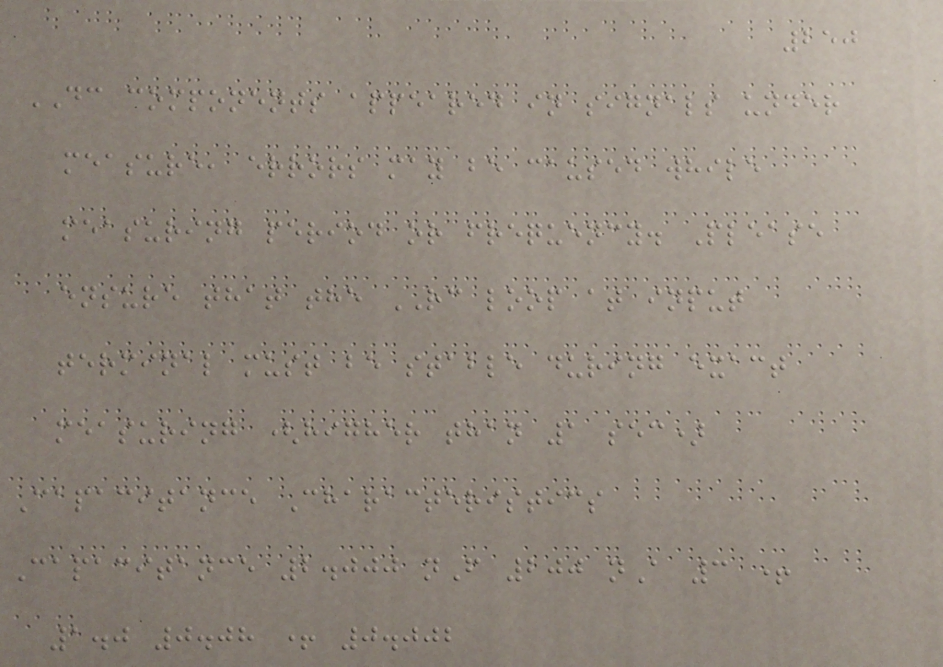250
DC components appeared in signals under
measure, errors may be caused while
measuring period or frequency. Please
ensure that the RC loop at input
terminal must be stable during exact
measuring (higher than 1 sec)
Capacitance Characteristics
Capacitance 2.000 nF 200 nA 3 +
1.0 0.08 + 0.002
